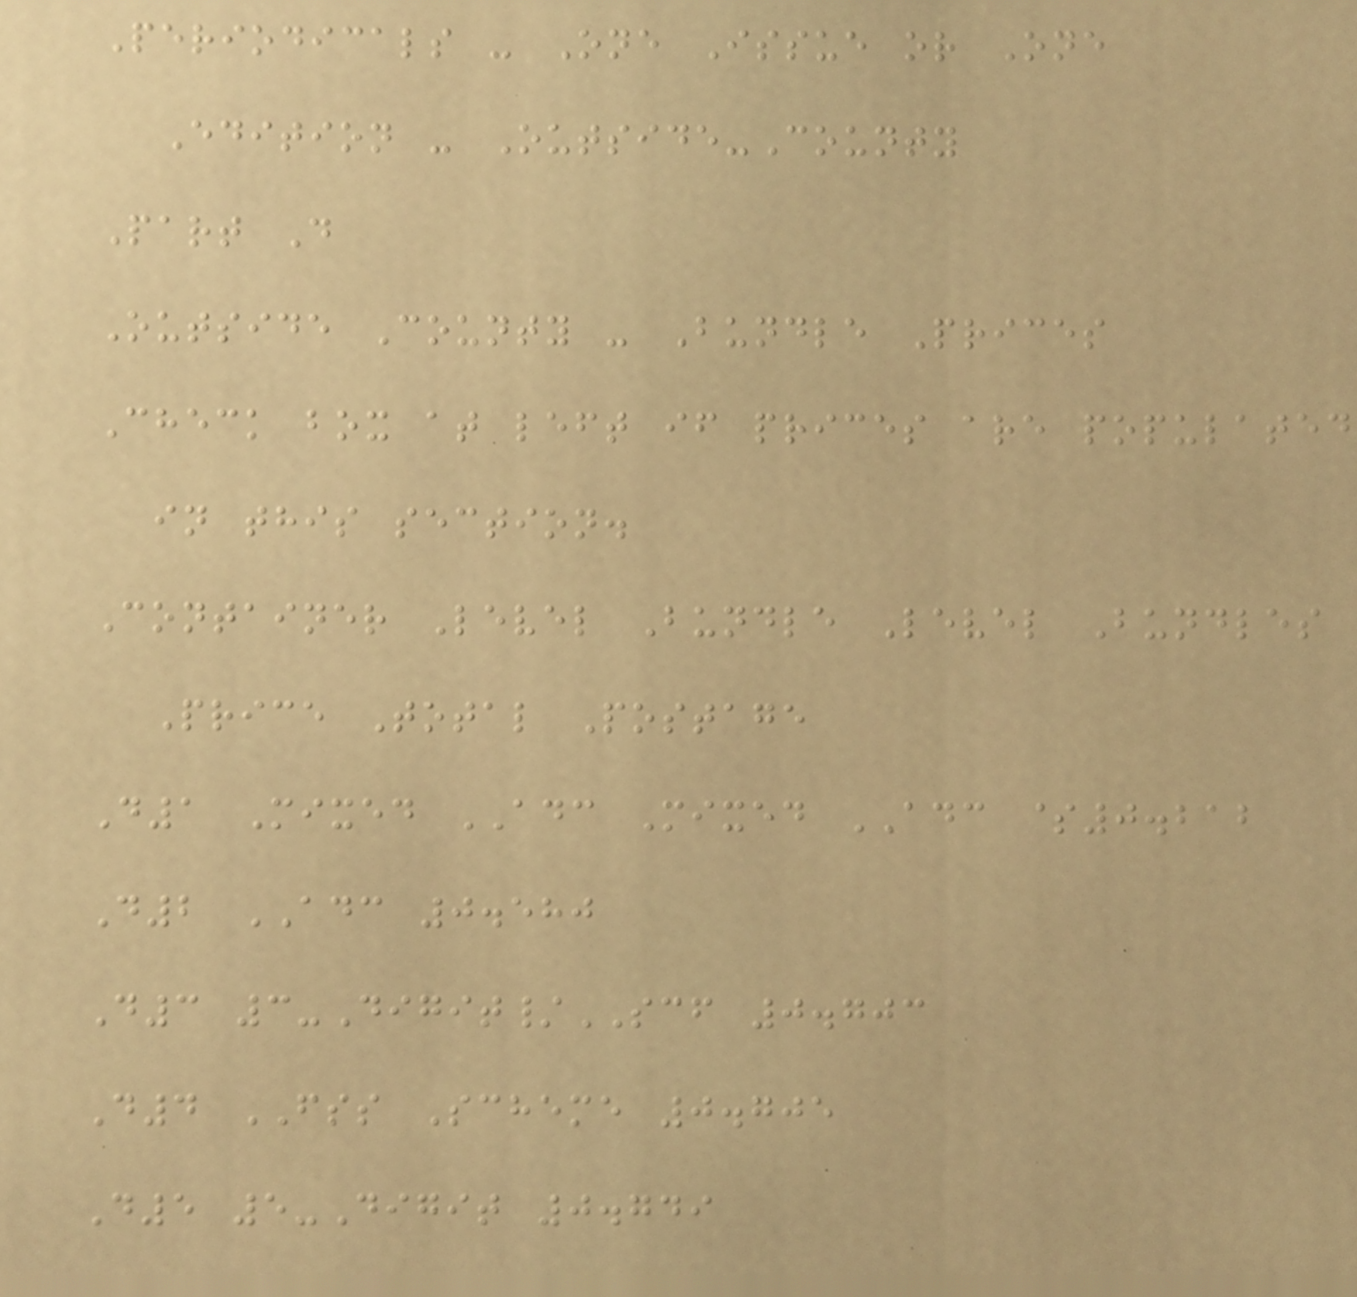Periodicals - One Issue or One
Edition - Outside-County
Part D
Outside County - Bundle Prices
Check box at left if prices are populated
in this section.
Container Level Bundle Level Bundles
Price Total Postage
D1 Mixed ADC Mixed ADC $0.212
D2 ADC 0.580
D3 3-Digit/SCF 0.703
D4 FSS Scheme 0.705
D5 5-Digit 0.749
